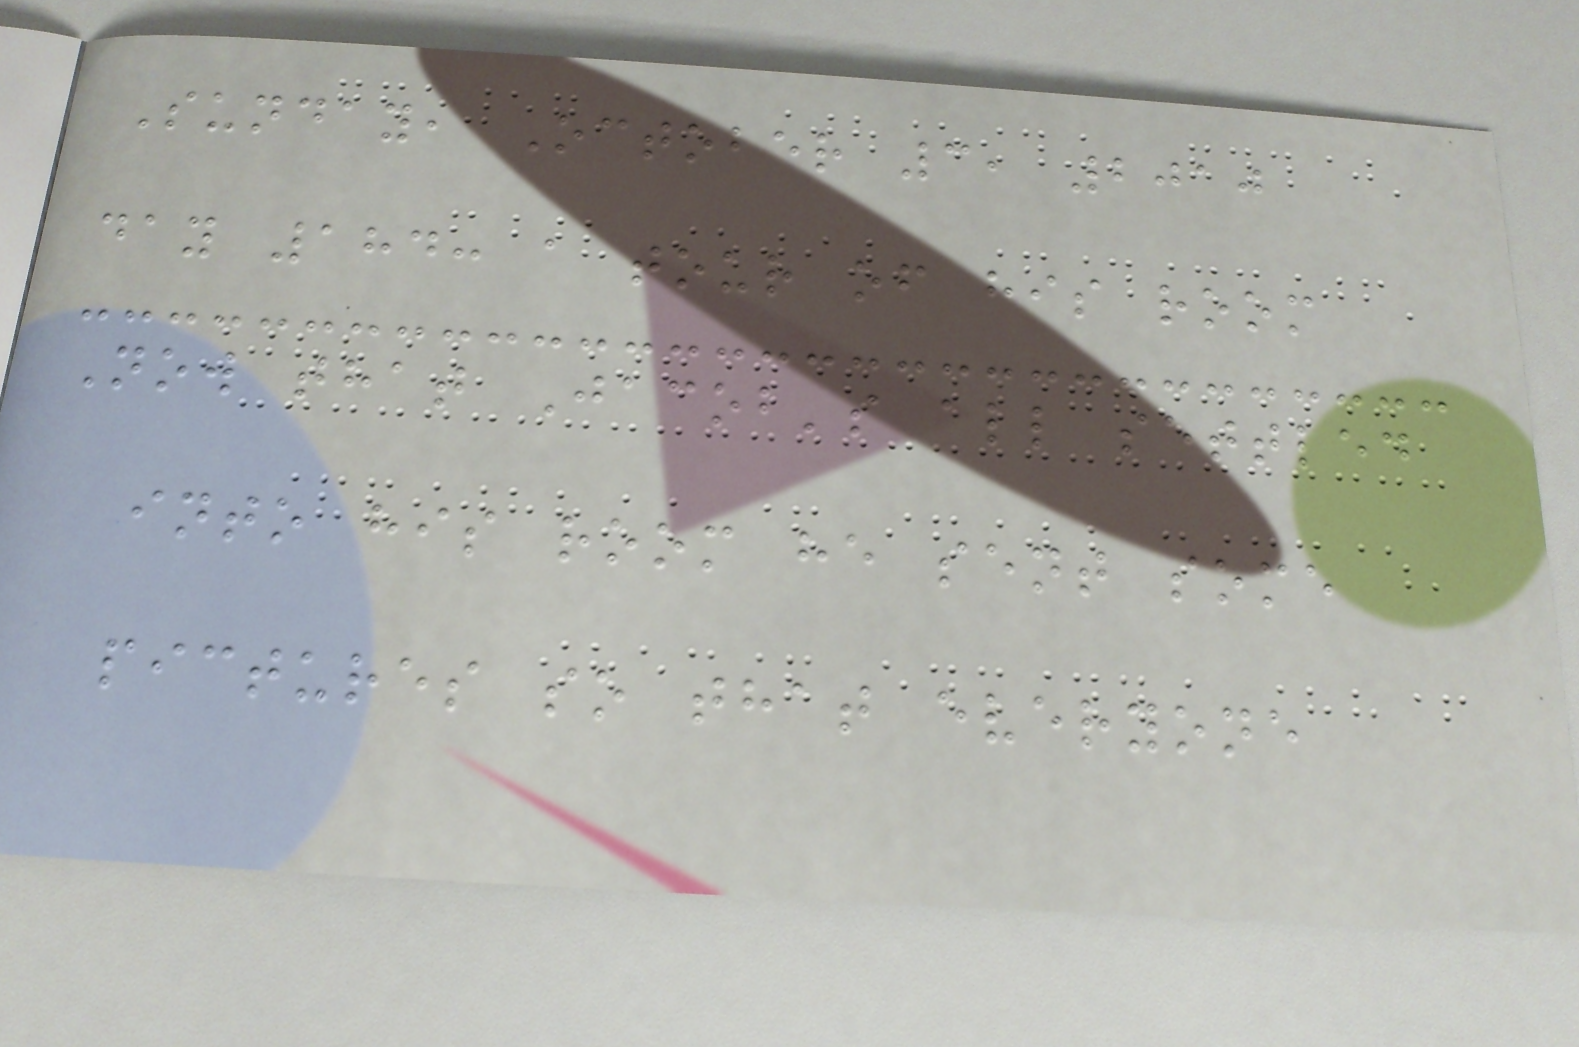Sunday, October 3, 2010
day 184: a tour of his room
Now that Jacob's all settled
into his room he sent some
pictures so that everyone
